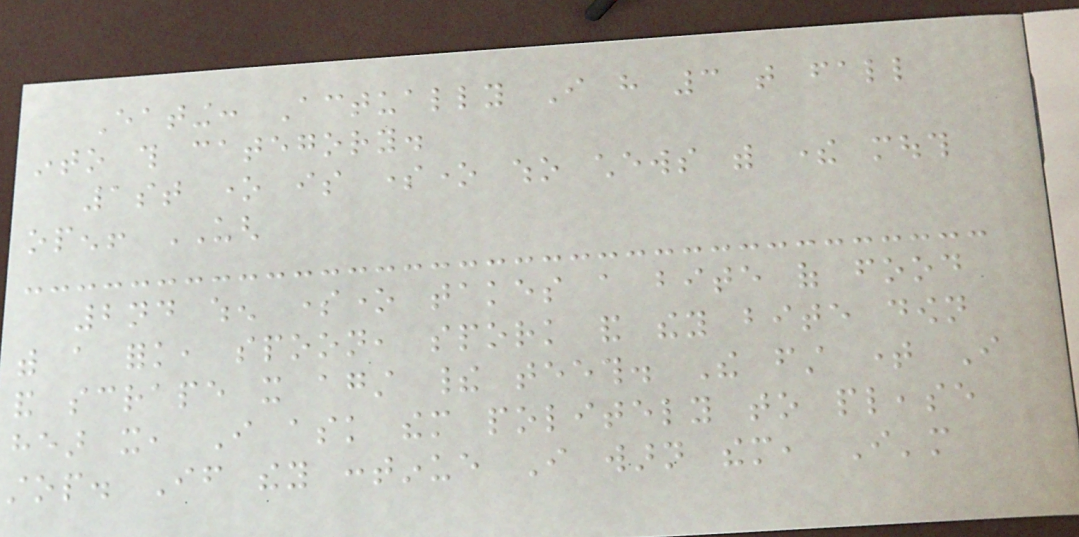Eating: Actually I have 3 that fall
into this category.
1st one is someone who chews with there mouth
open! UGH
2nd when someone takes a bite of food
with a fork, spoon, spork and they bite down
and scrape it against their teeth. The first time I
hear it, I ask them politely to please
stop. If they continue I warn them, I'm
